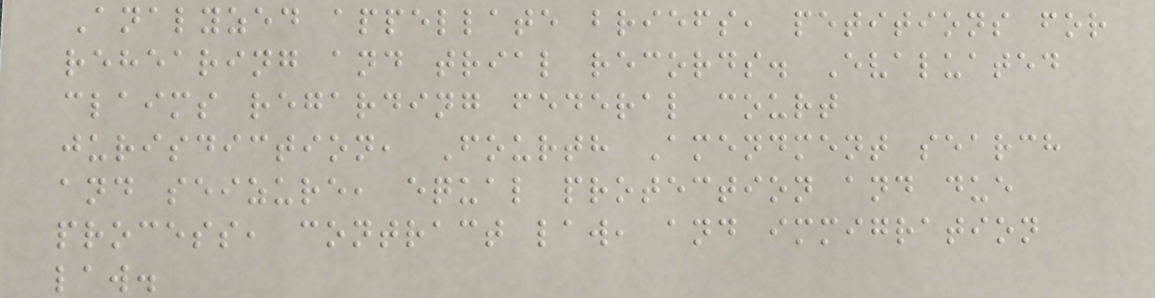Analyzed appellate briefs, petitions for
rehearing and trial records. Evaluated
claims regarding federal court
jurisdiction, Fourth Amendment search
and seizure, equal protection and due
process, contract law, and immigration
law.
